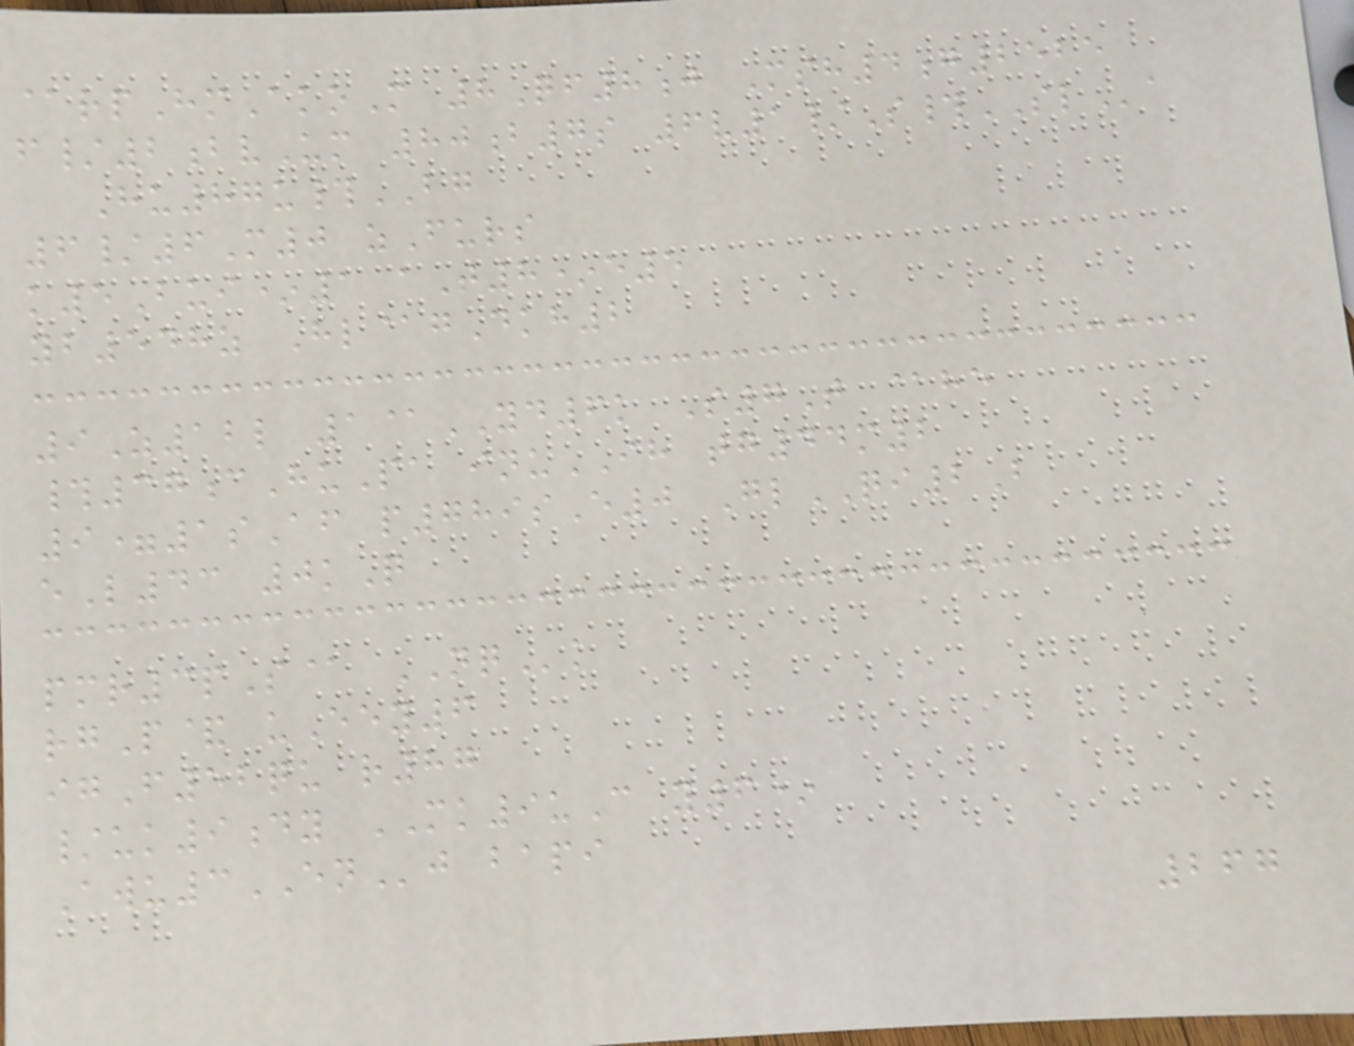@rpHmAkoM 8Qf8j Msh4g2525
f/2bvUm 80b7s 6v1/S#SLa
Hu87u#BG
6/6M0 zFurs
k5Bui*1 aT8*e5
yb548z Hl@gDkh2
9Z12l 1@YD6k S7T @he
#37cHuPa inuIH tg44m2
9=1sAf p789sE0 GlQI2B
eL43 0kQ
pmr3pS@ NQk
rgP& uEey6
igF52qu r87
/uk9dy MK9uC y6*
Awu3ENj bapi
267
